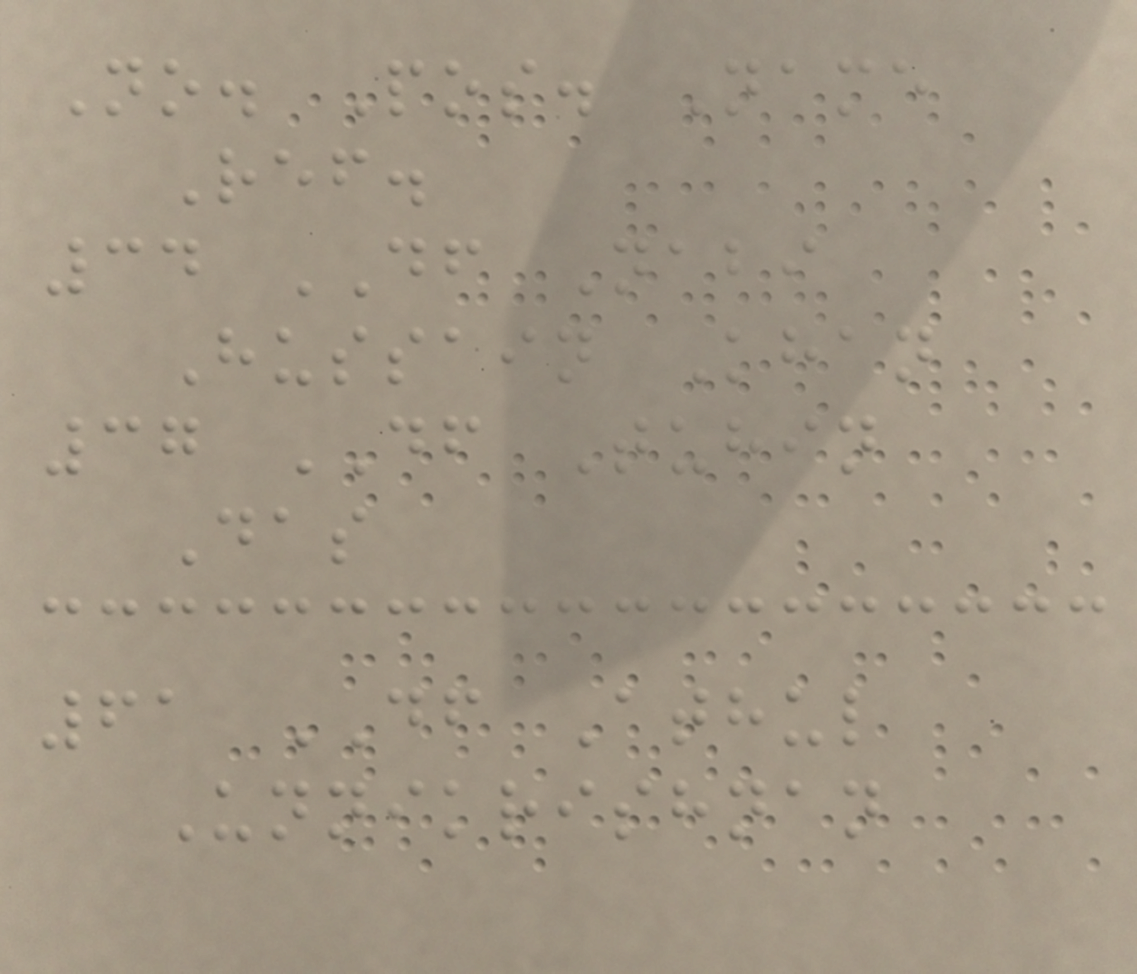No. Pos. Name
Ref.
34 DF Nabi
Hussain Khan
37 DF Tuhin
Das
61 DF Athul
Unnikrishnan
